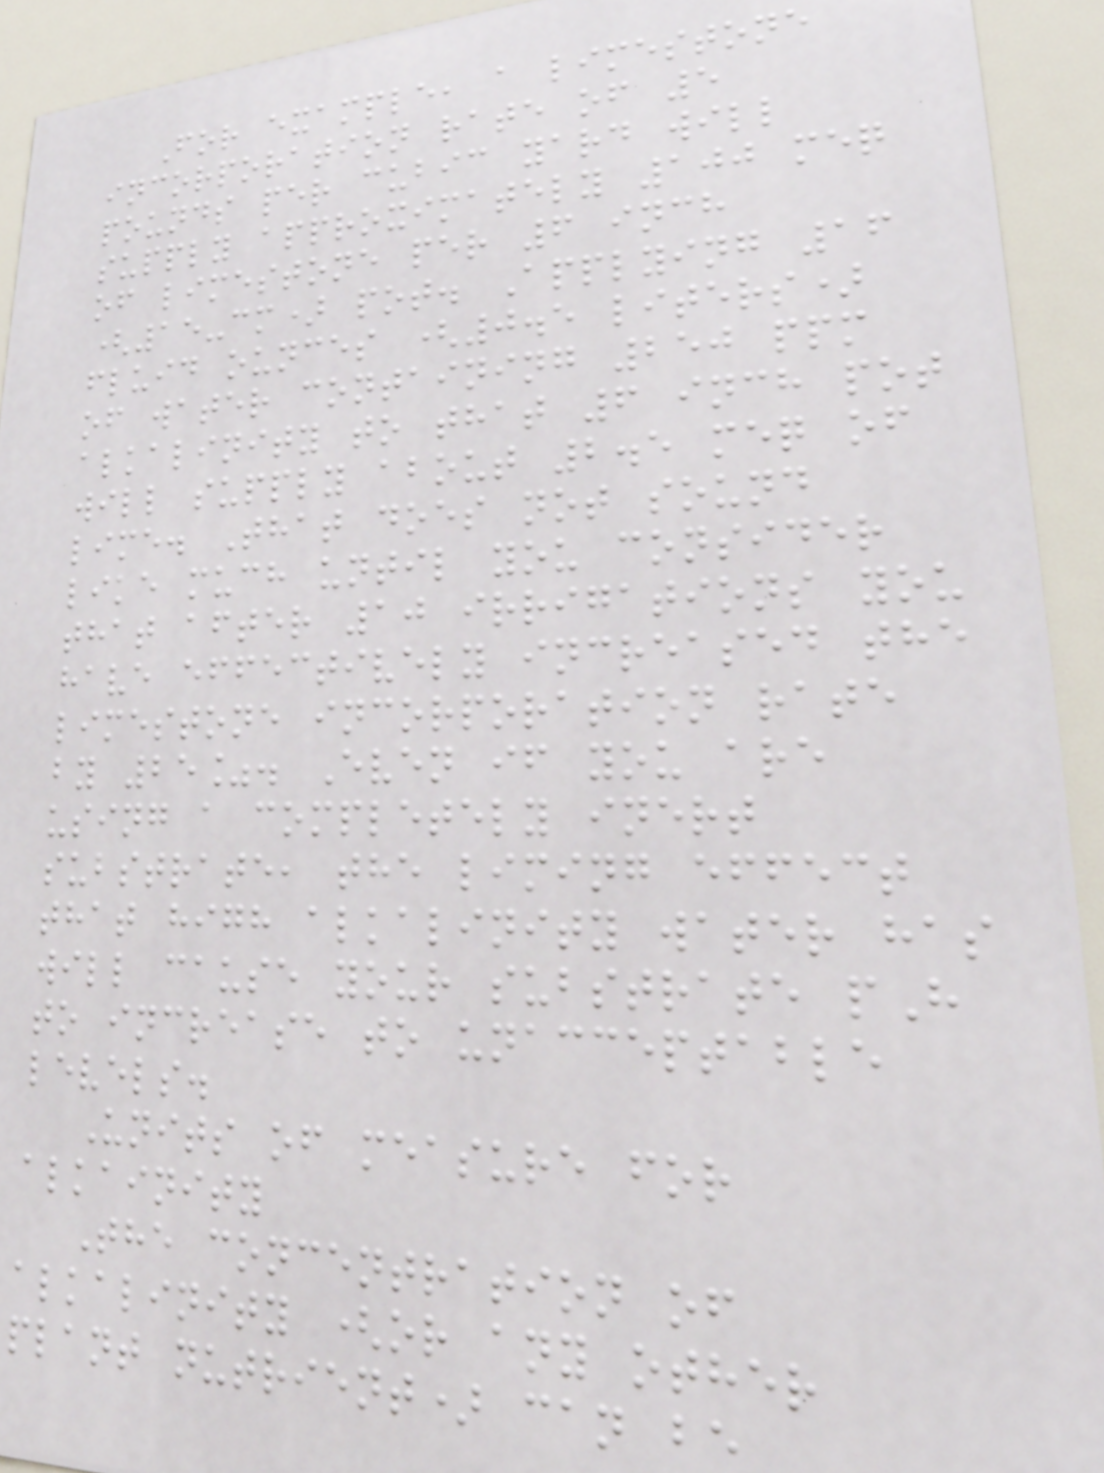For example, a limestone
incorporation rate of 5
pounds per cubic yard will
supply approximately 100 meq
of limestone per 6 inch
(15-cm) pot. Applying 16
fluid ounces (0.5 liters)
of water containing 250 ppm
alkalinity to that 6 inch pot
will supply about 2.5 meq of
lime. That does not sound
like much until you consider
that after 10 irrigations you
have effectively increased the
limestone incorporation rate
by 25%. Even if you are
using a completely inert
substrate, the liming effect
that high alkalinity water has
will cause your substrate pH
to increase to unacceptable
levels.
Units of measure for
alkainity
The concentration of
alkalinity (or any other
plant nutrient) can be
